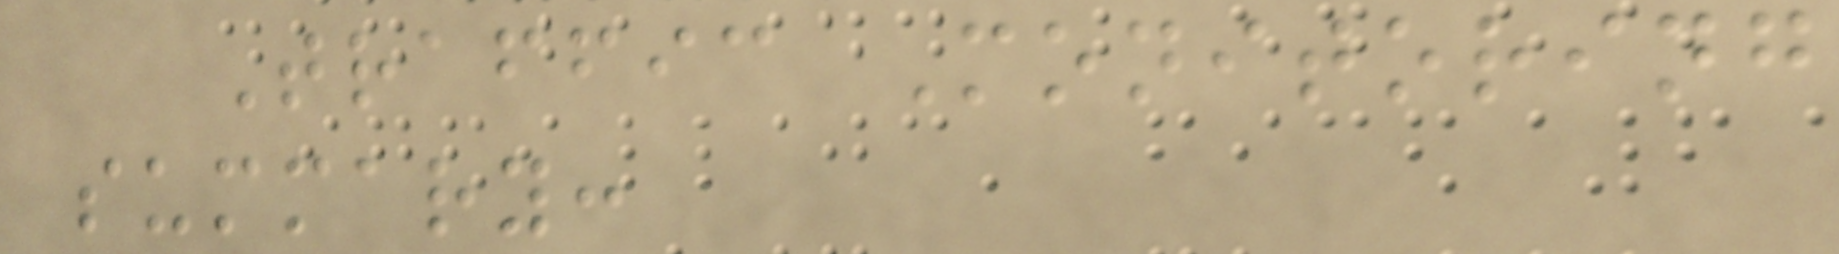Traffic Monitoring
summary:
